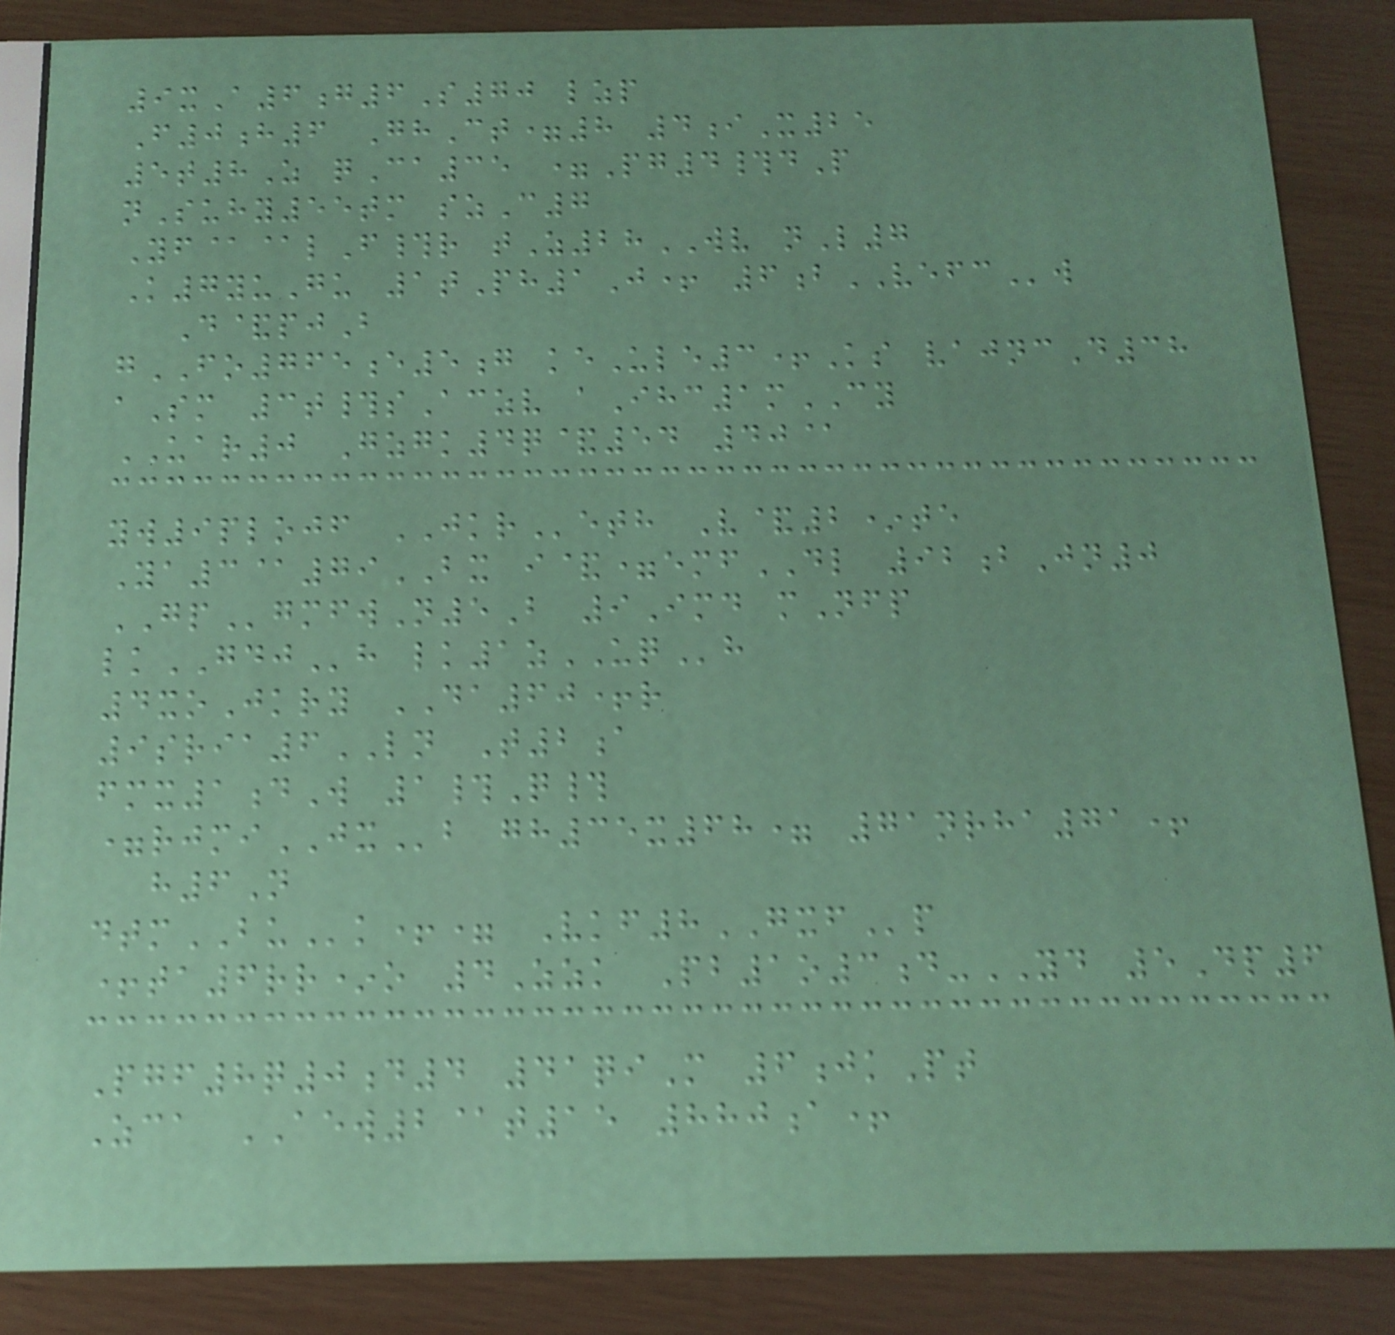9xA6g6S70 lzp
F0h6 GhCt=8 4iX25
5t8Z qCa35 =Pg4#dP
nSuhy55tm szC7
Yf@@lF#r tZ28WV nL7
K7yuGu 1tPh1J+ 6bVEFCw
D&pjB
gFO765e5g keUle3+Ks vajncD38
aSm 3t#sAczv aIhc1mCY
UAR0 Gzgk4q&54 40@
yw9plojf JKReth V&2*te
Ya3@79BX i&=emfDL 92bJn0
GPgmfwN5B 9Imd mNfp
lkGDJh lk1zUQh
4xoJkry DA60+r
9sria6LN T2a
fmx1dW 1#Q#
=rjmiJXb gh35x68= 71nrha71+
h6N
dtmBUk+= Vkf8GXFp
+ta6rr*o 4Zzk Pb1o3d-YD 5Dp6
Pgf8q0d4 41qiM 6jkPt
Zca AEW2@t15 880a+
